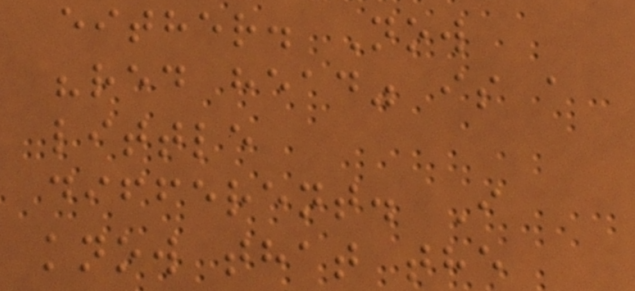either. Now
"red head" is a
little
different. I
know that the
